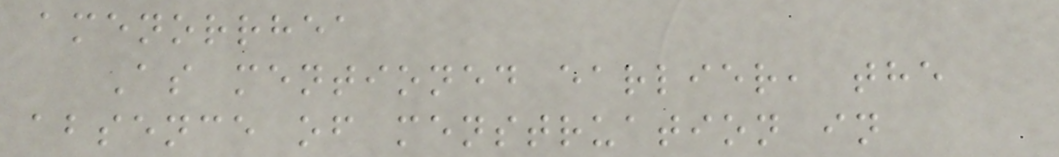amenorrhea
As mentioned earlier, the
absence of menstruation in
